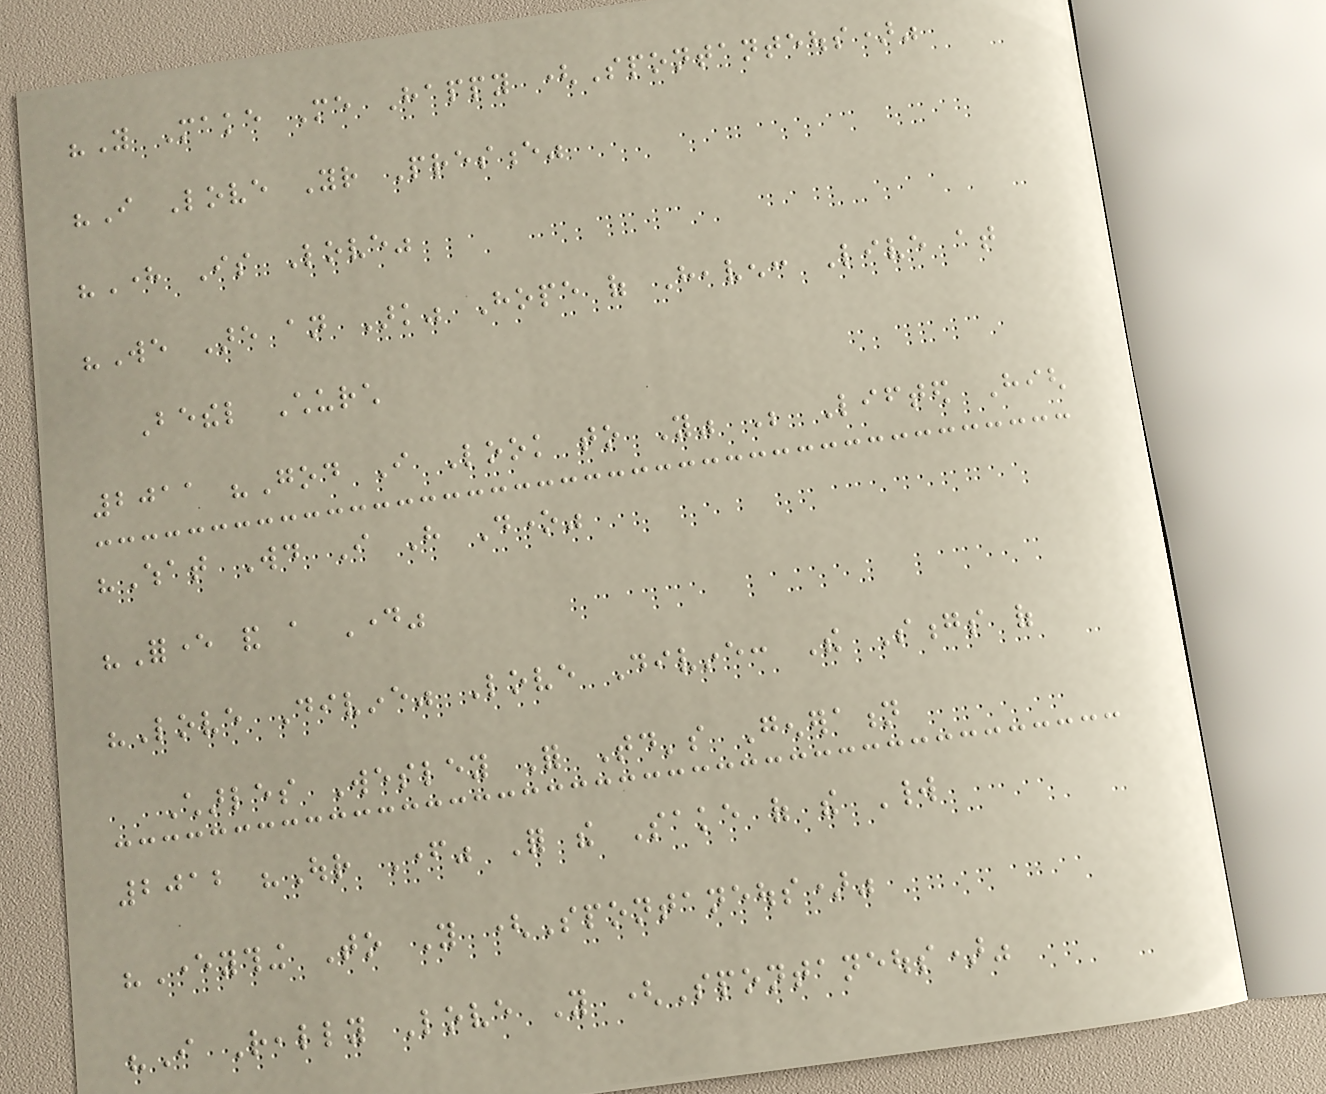"You Make Me Happy (Spontanteous)"
"I Love Your Presence"
"Here Is Love"
"We Are an Ark" Hope of Heaven: Live at
Bethel Church
2011 "God I Look to You" Be Lifted High
"What Would I Have Done"
"Forever and a Day"
"Love Divine" Love Divine: The Songs of
Charles Wesley For Today's Generation
2012 "Our Father" For the Sake of the World
"Everything To You (Spontaneous)"
"I Really Love You (Spontaneous)"
